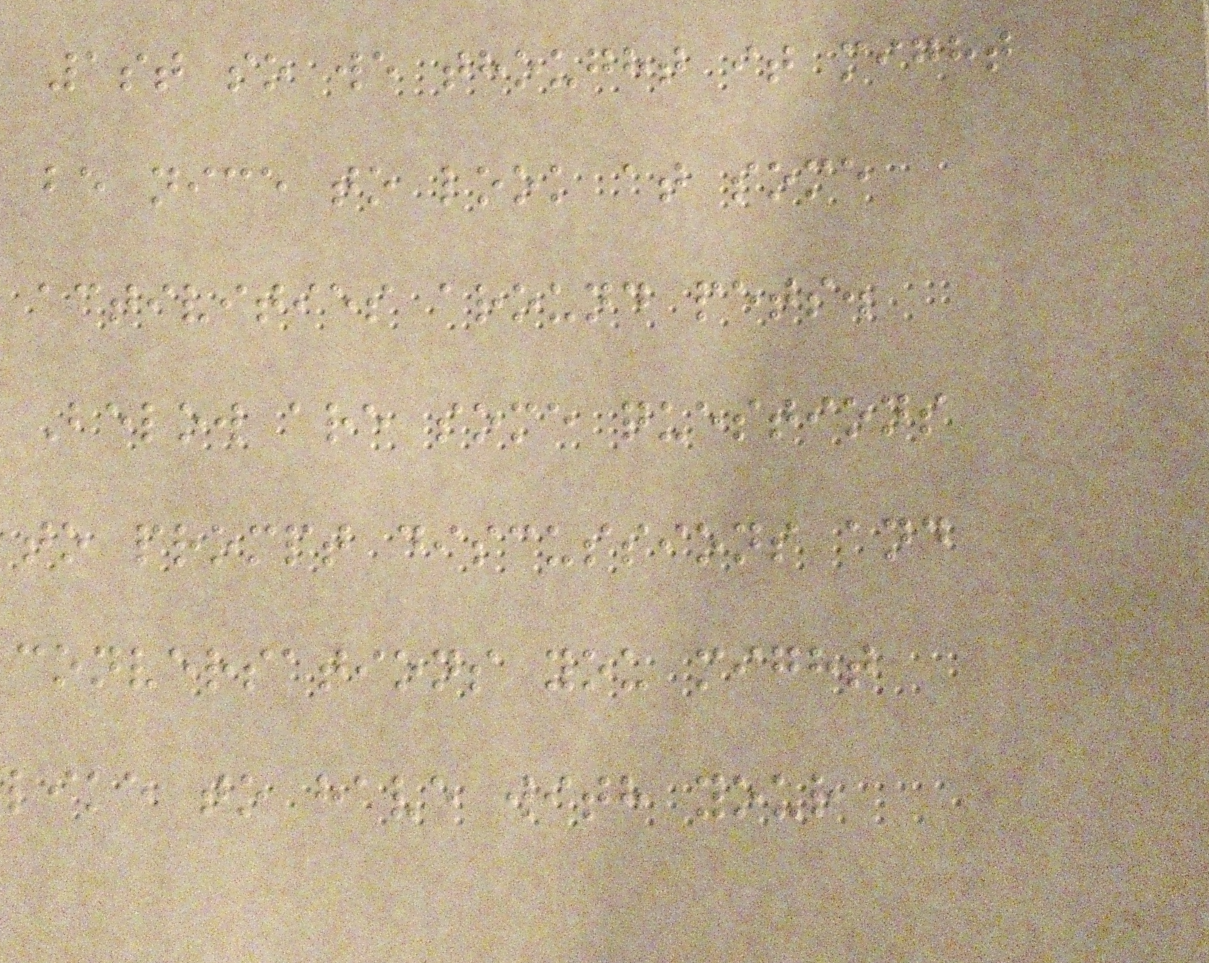1st so we thought it might
be nice to look at some
activities around pets.
Below are some questions
to prompt discussions and
conversations you might
like to have with your
